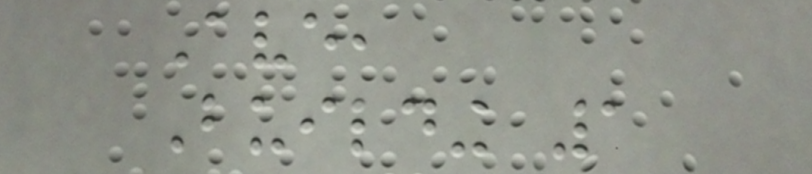Ave,
Building 1
